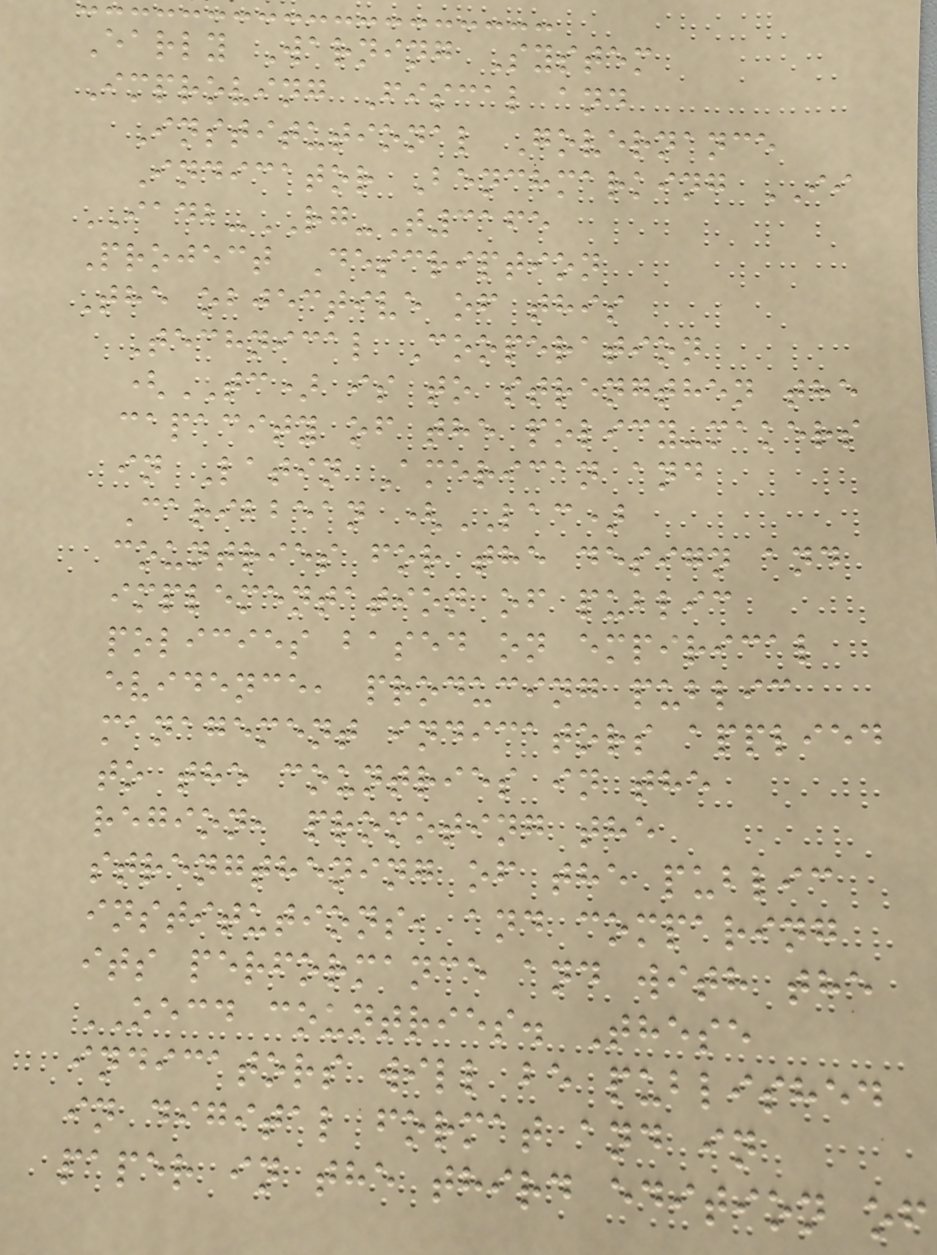Early Warning System
Improving Fiscal and
Institutional Governance
Indicator Benchmarking II
IADB-RG-T3165
Project Description
The objective of this
Technical Cooperation
(TC) is to strengthen the
capacity of the policy-makers
in Latin American and
Caribbean (LAC)
countries for the design and
implementation of public
policies based on empirical
evidence, producing public
management indicators applied
to the countries in the
region, promoting the
strengthening of the public
institutions, and comparing
its performance and with the
OECD countries. These
indicators will be published
in digital format and in
paper in the third edition of
